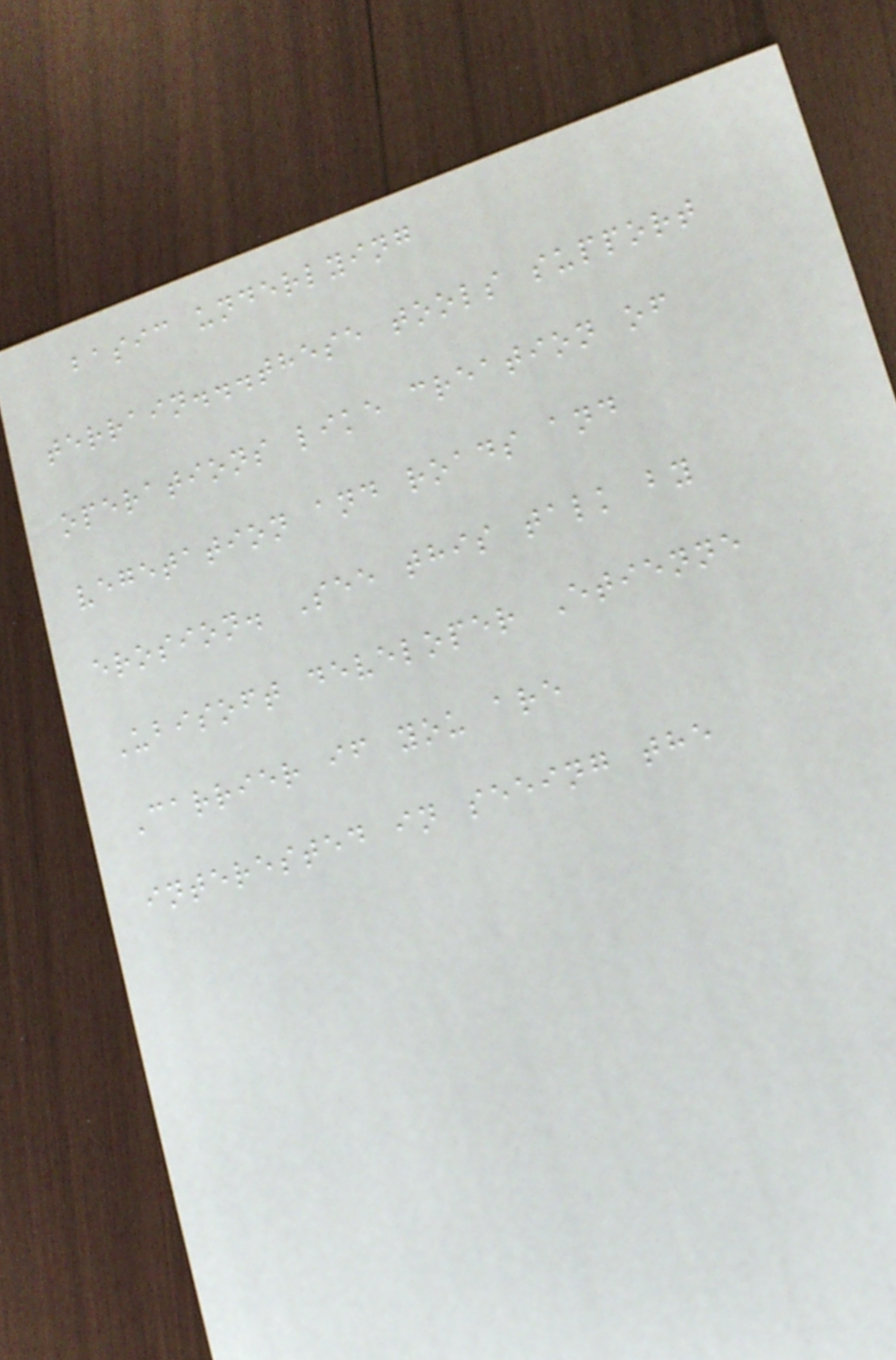basic underlying
terrain...these tools support
operations like creation of
vegetation and roads and
erosion. See this talk by
Ubisoft developer Etienne
Carrier if you are
interested in seeing the
